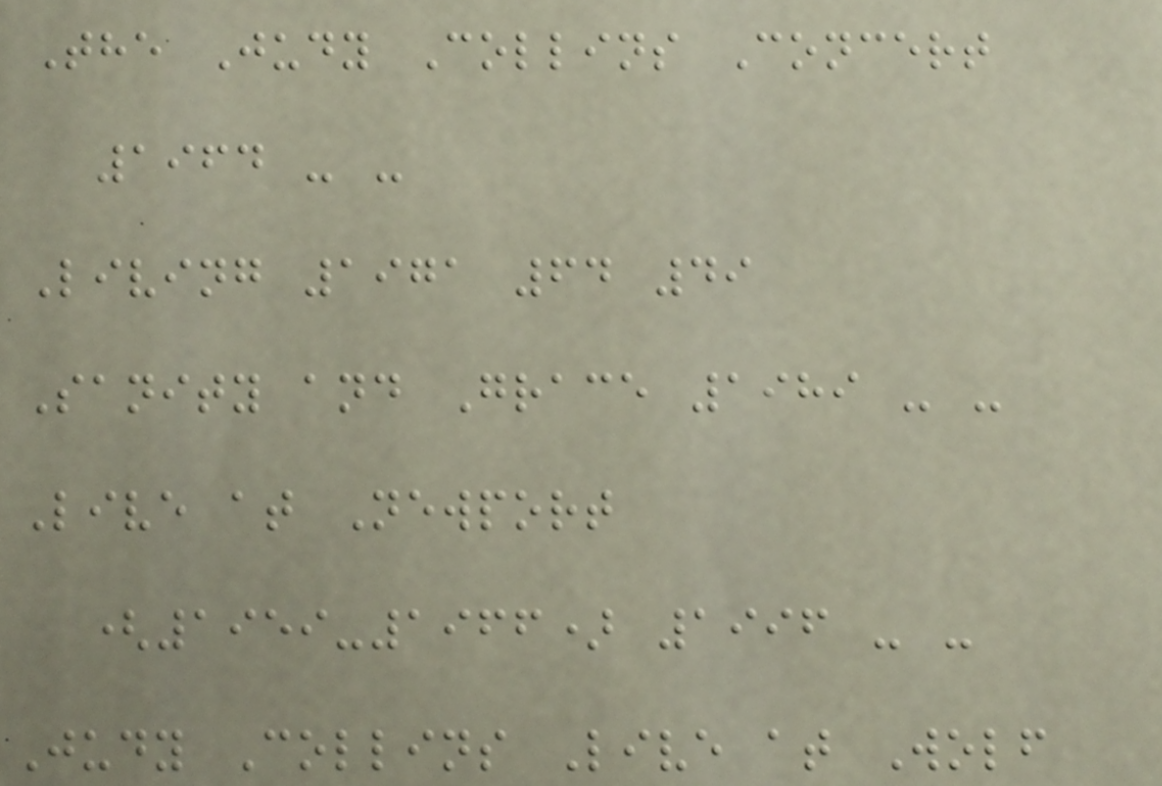The Judy Collins Concert
1964 - -
Living 1971 64 49
Sanity and Grace 1989 - -
Live at Newport
(1959-1966) 1996 - -
Judy Collins Live at Wolf
